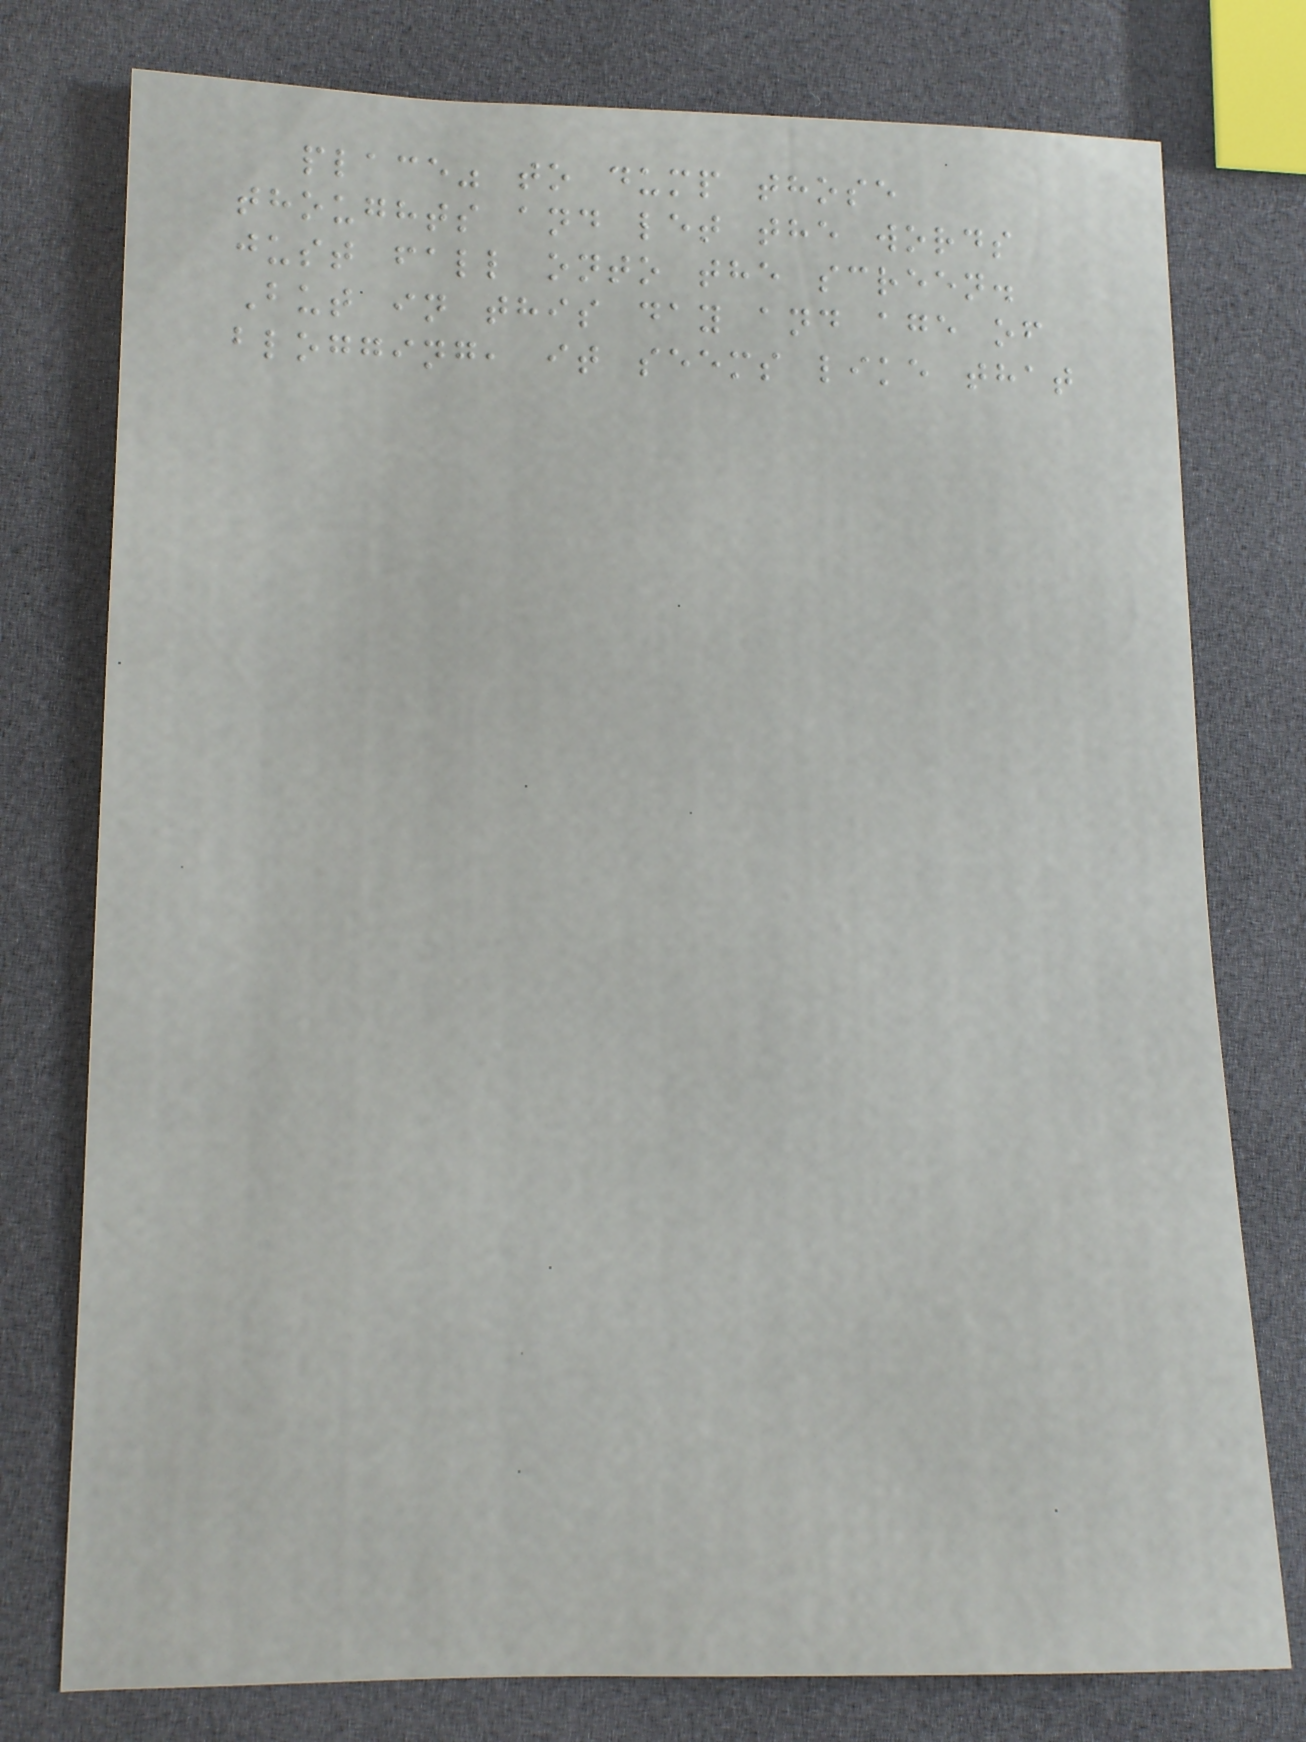place" to dump those
thoughts and let the words
just fall onto the screen.
But in this day and age of
blogging, it seems like that
